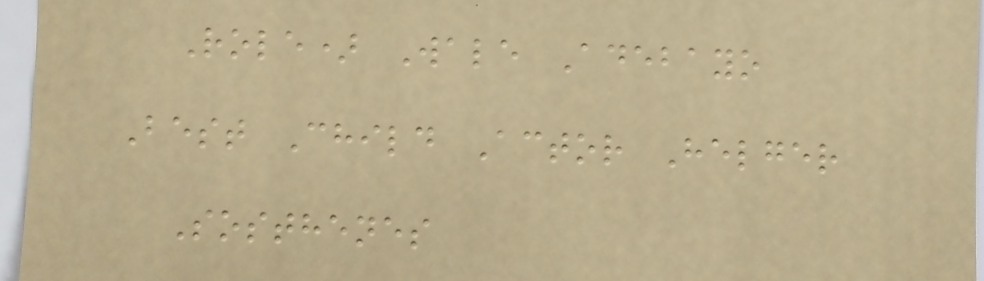Role) Wale Adebayo
Best Child Actor Helger
Sosthenes
